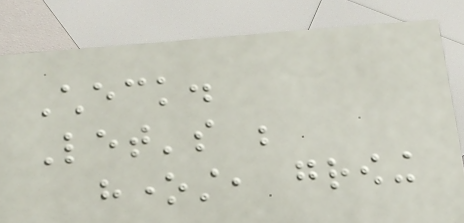Check.
Let's be
honest, growing
